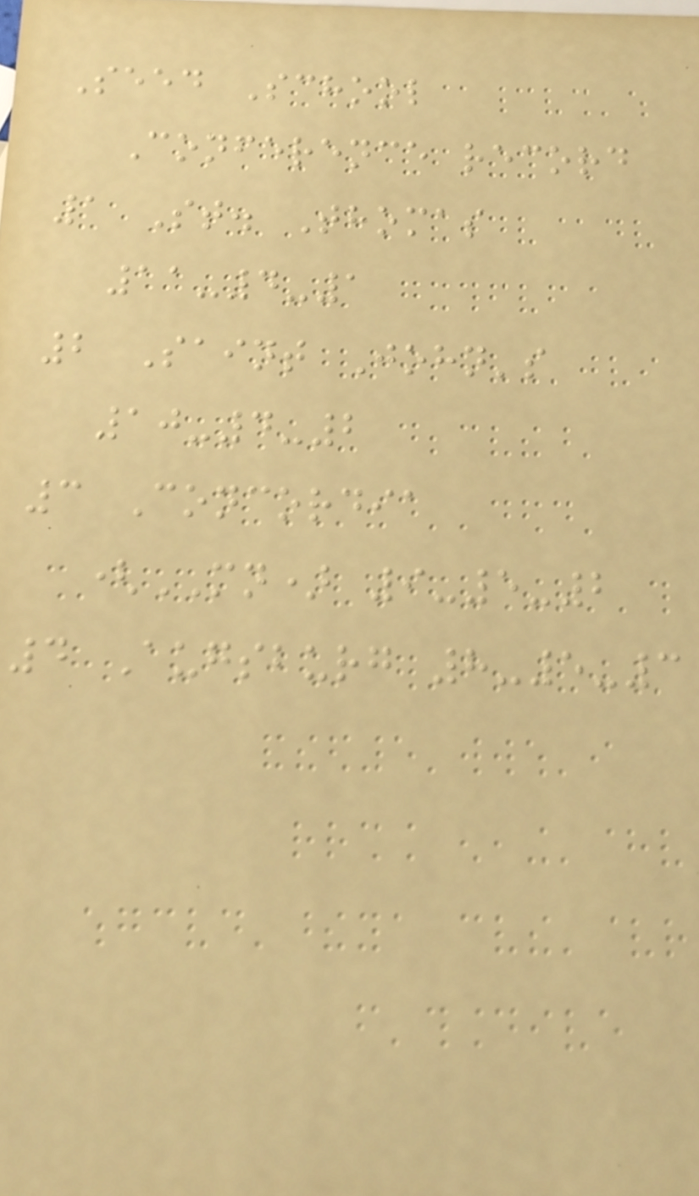Seed School
Conference record
1 St. Thomas
11-4-1
2 Saint John's
10-4-2
3 Concordia
(MN) 9-5-2
4 Augsburg 8-5-3
